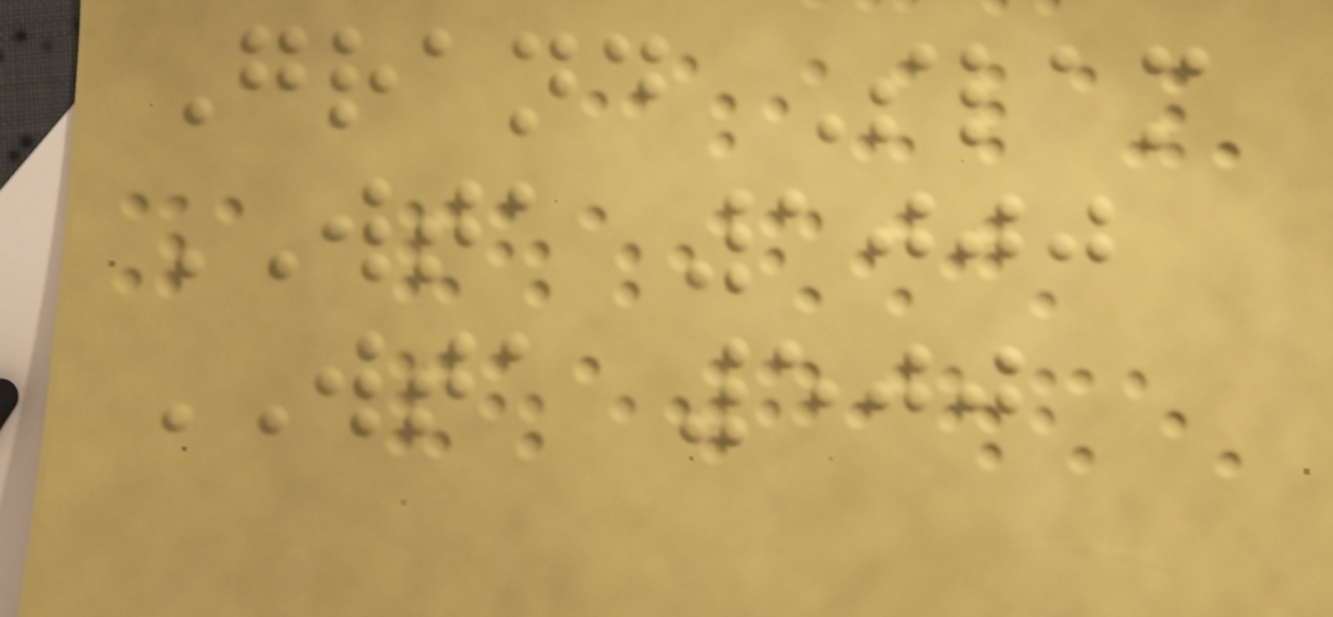Grand Slam
WTA 1000
WTA 500
